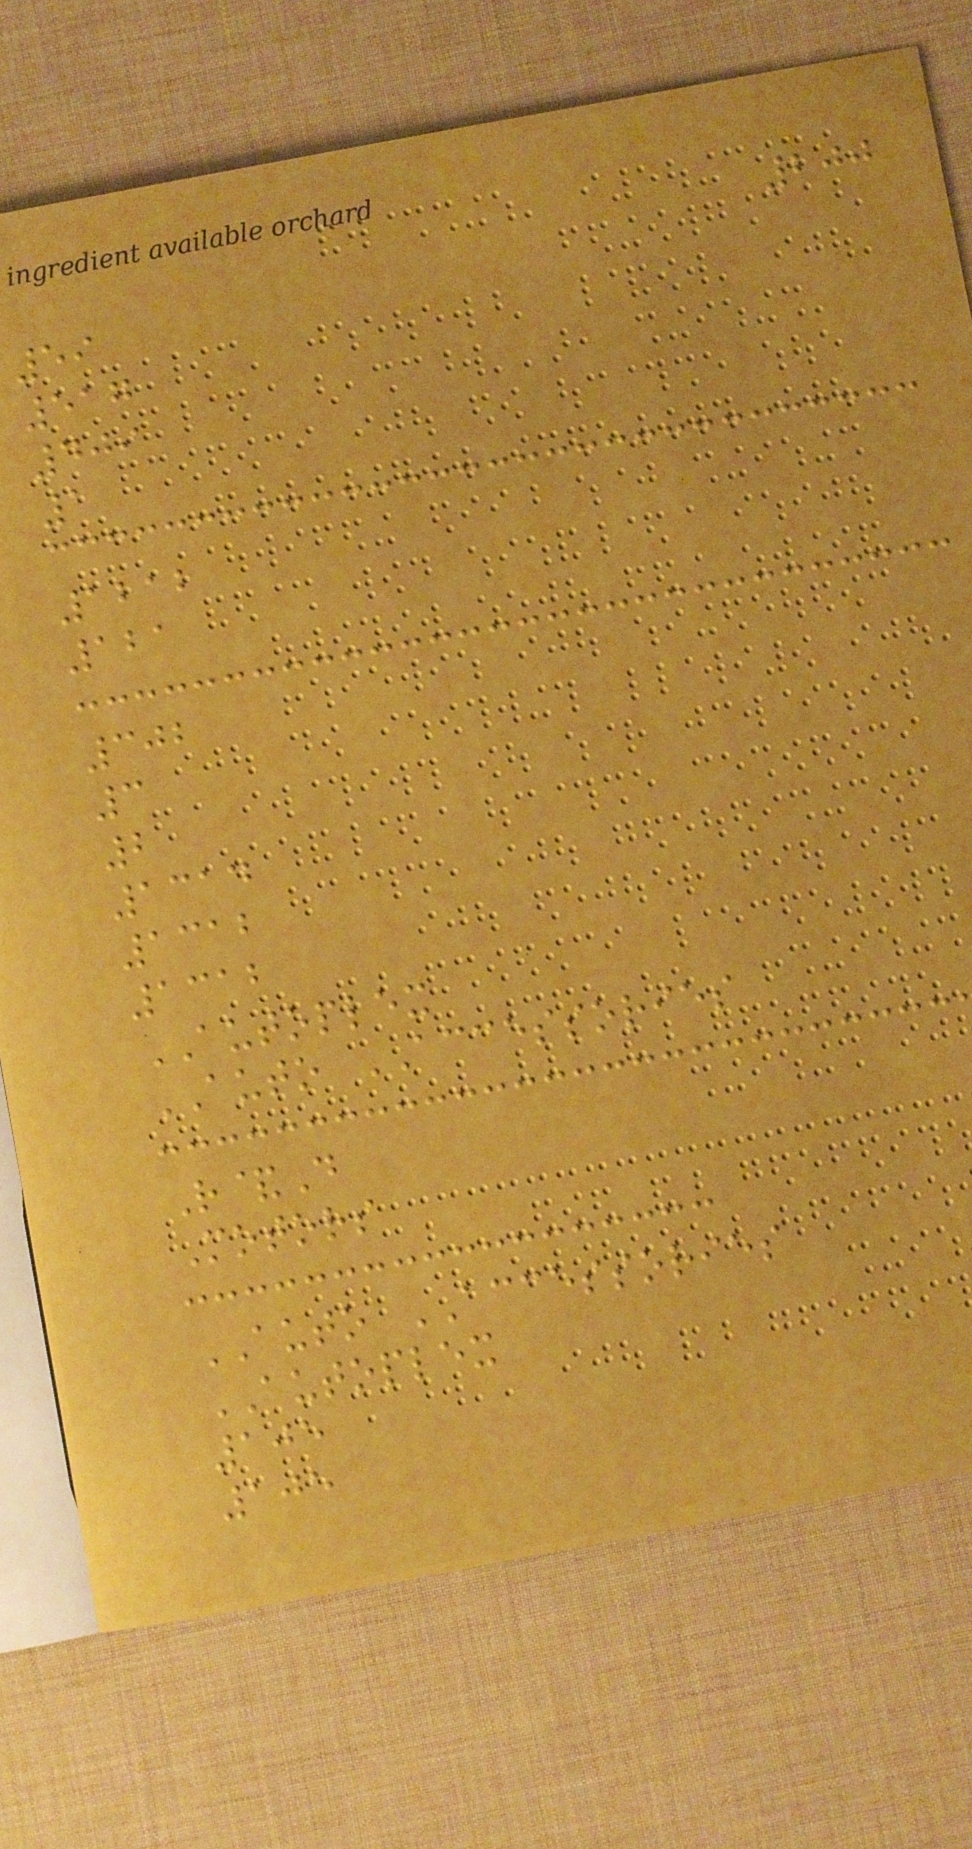200
59
517
409
1
1212
121
302
3
2
1314
1312
1312
AUTOPLEX
AUTO ACCESSORIES
R&D
Motors
AUTO ACCESSORIES
AUTOPLEX
105
105
